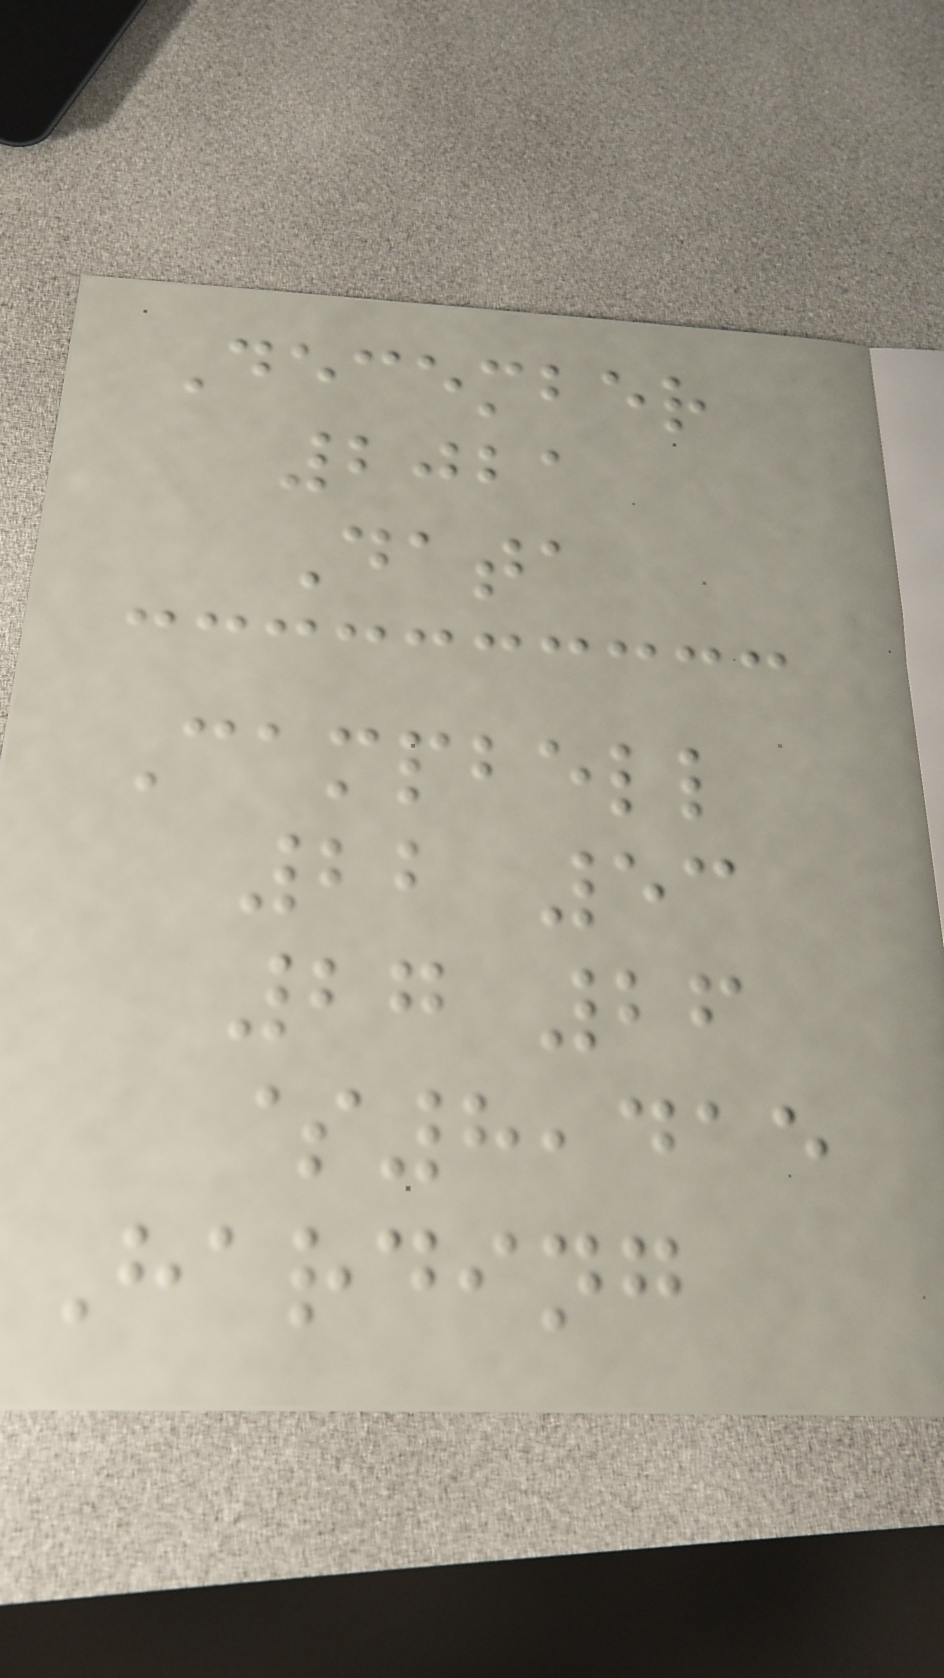December
2021
Data
Campbell
22 53
27 26
$8,415
Harding
